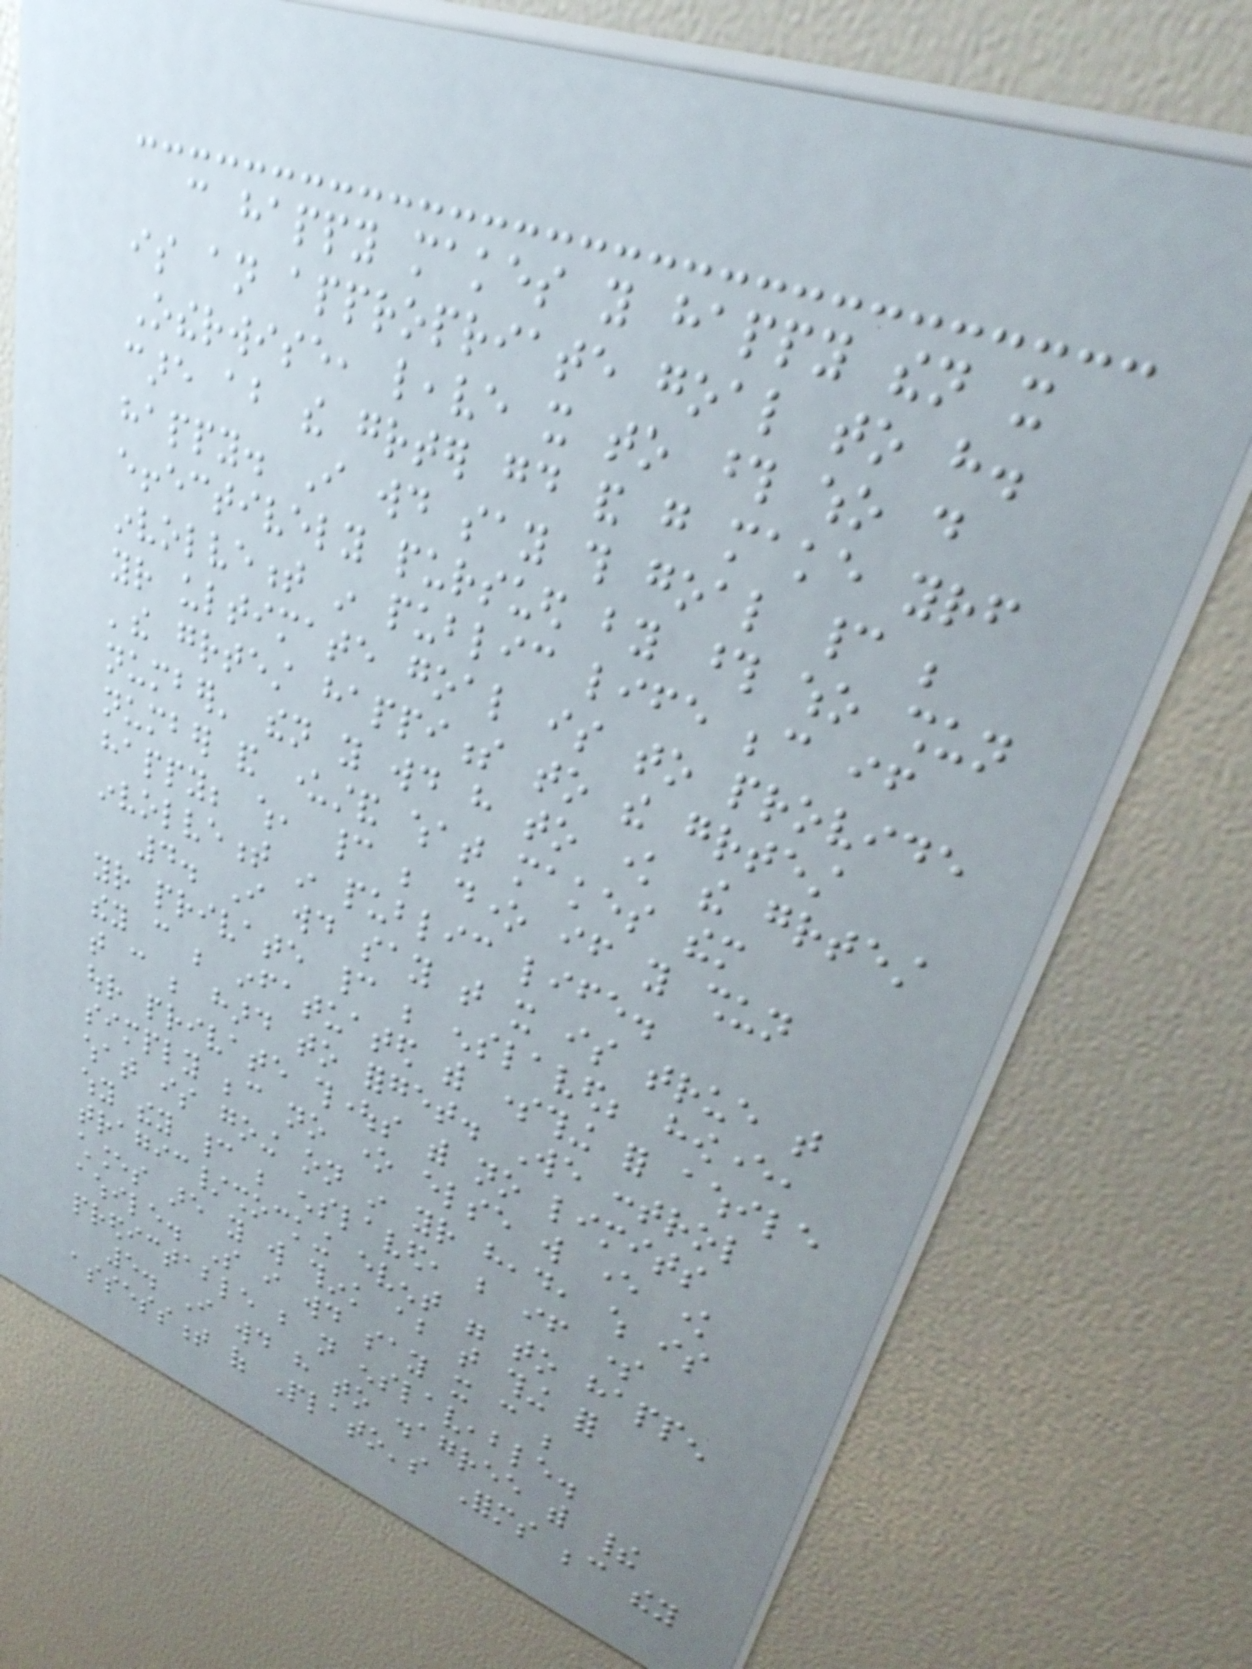can happy makes you happy then it
is an appropriate goal to have.
Otherwise, leave it to those who do
care about the greater good and go make yourself
happy. I would say this goal cannot be
effectively pursued by those who shun
involvement in public life because if
your ultimate goal is to provide
'the greatest happiness to the greatest
number' then you would have to know the greatest
number and understand what makes them
happy; which, cannot be done if you shun
involvement in public life.
4. I would say that it is true that
your private cannot be enslaved; however,
they can be infatuated with something for awhile
that can be hard to forget. We control
our private thoughts with no limits
simply because no one else will ever know
what is going on in your head, which is
why they cannot be enslaved, but if some
tragic/shocking event were to happen
chances are you will think about that thing for
awhile. So i would say it can be
predictable but not enslaveable.
5. I would have to disagree with their
assessment of Plato's Forms because they
